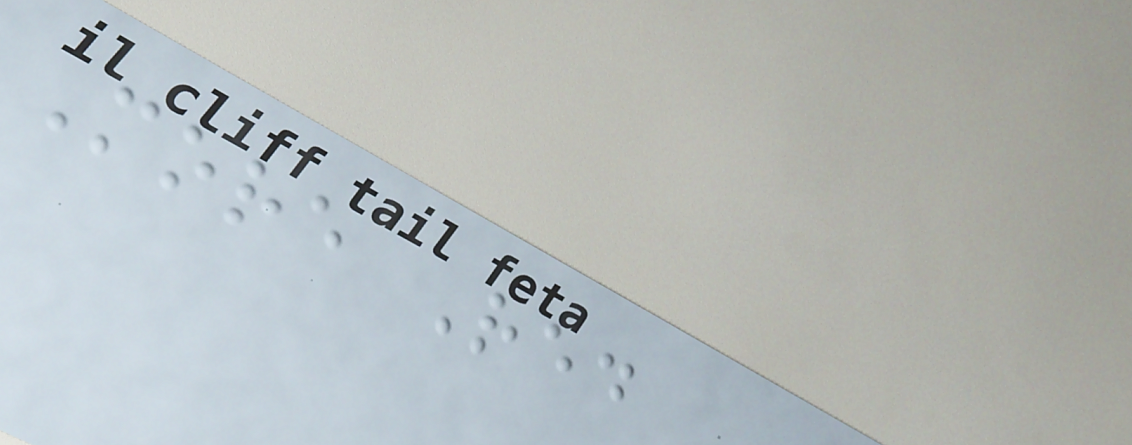More Red
